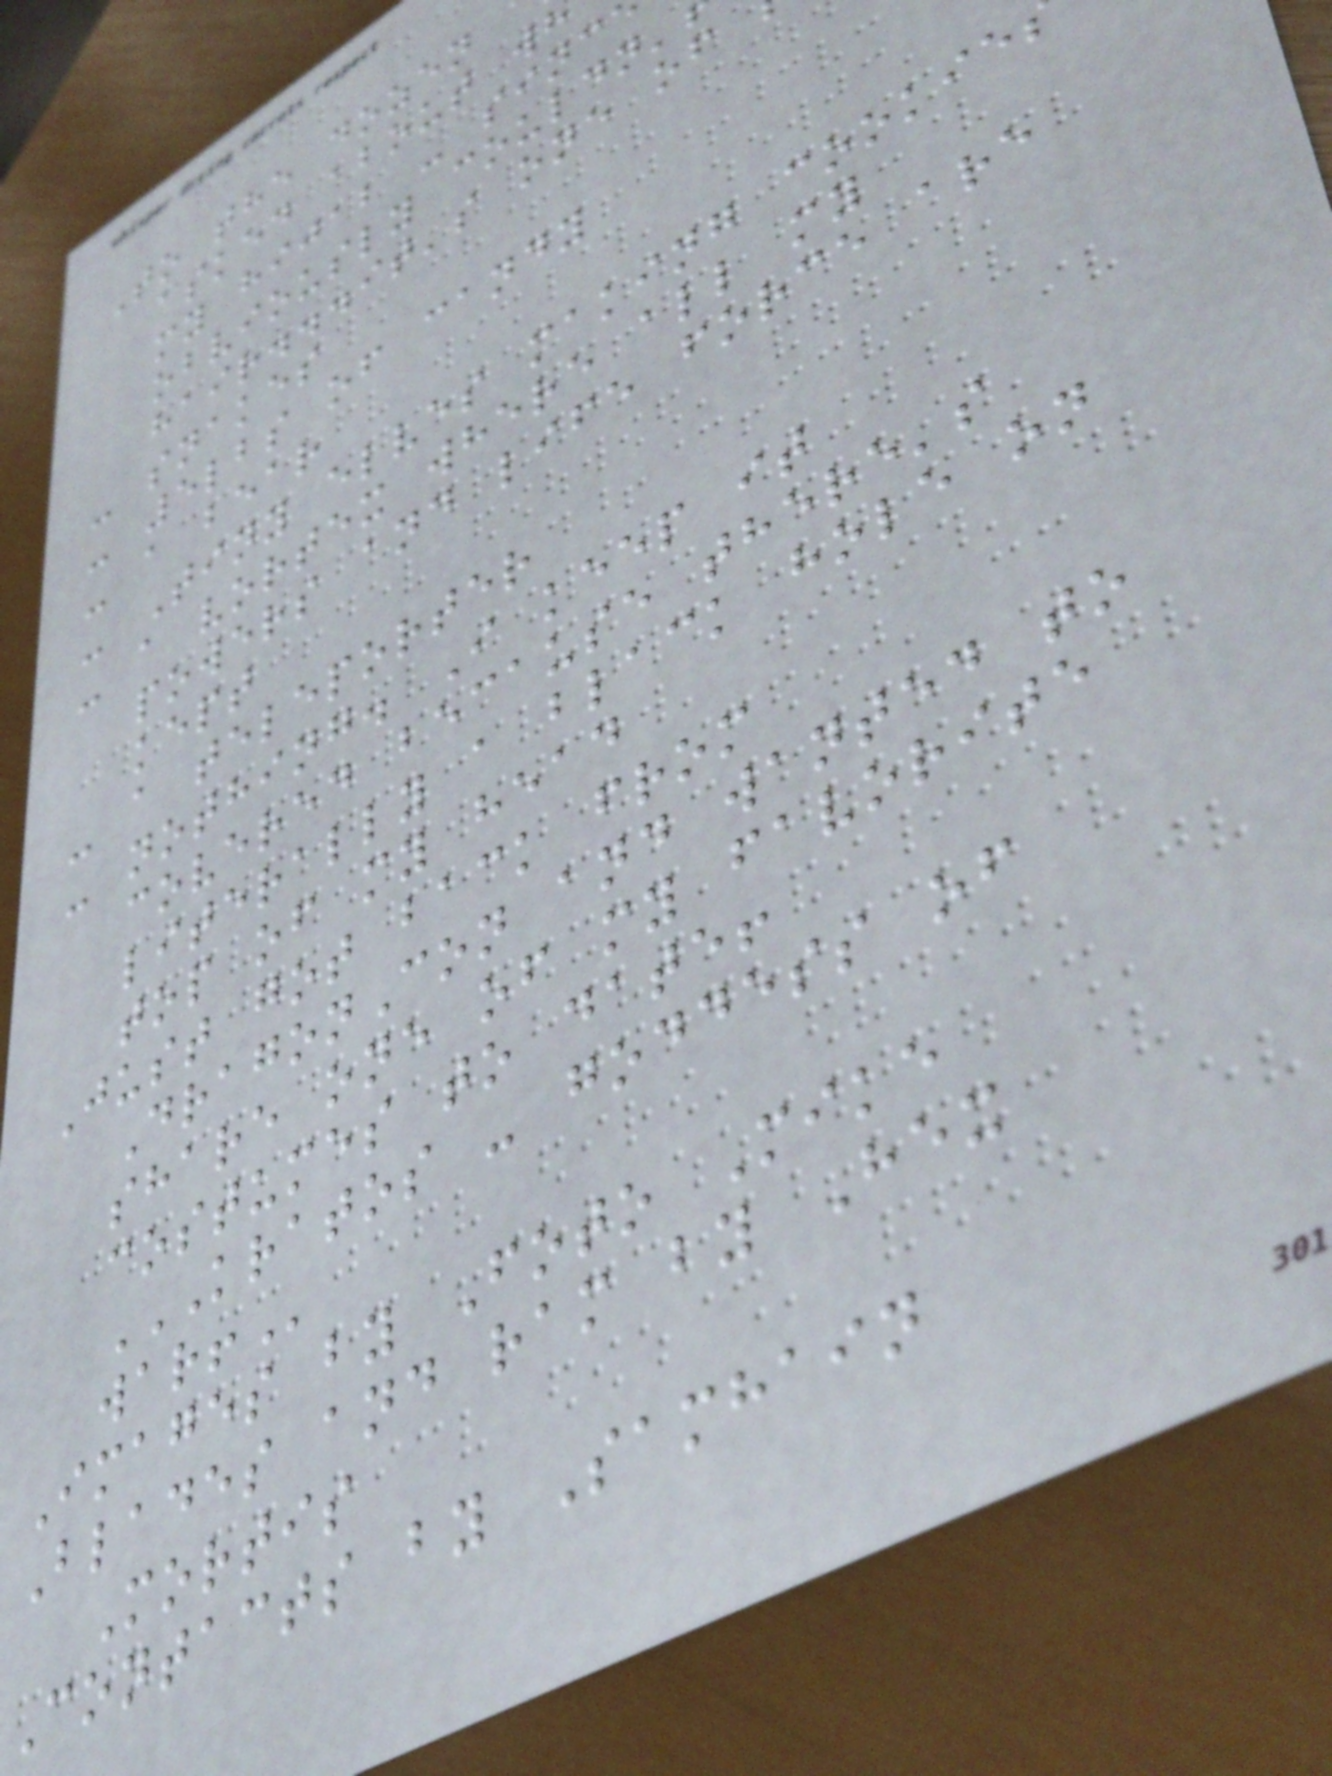To the dozen
asked about wh
my hijab - sinc
obviously couldn'
hair...it's one of
- snakes
- 5lbs of candy
- a bear
- Tiny elves making cookie
- a vortex where all my
powers and life force are
kept
- a teleporter
- nothing. I keep it
covered because there's
literally a black hole on
top of my head
Just got back from
DragonCon and wanted to
share one of my favorite
costumes to date!
KRATOS - GODDESS OF
Images by Foto Mike
Blades and ram by Hex
Mortis
Contacts by Samhain
